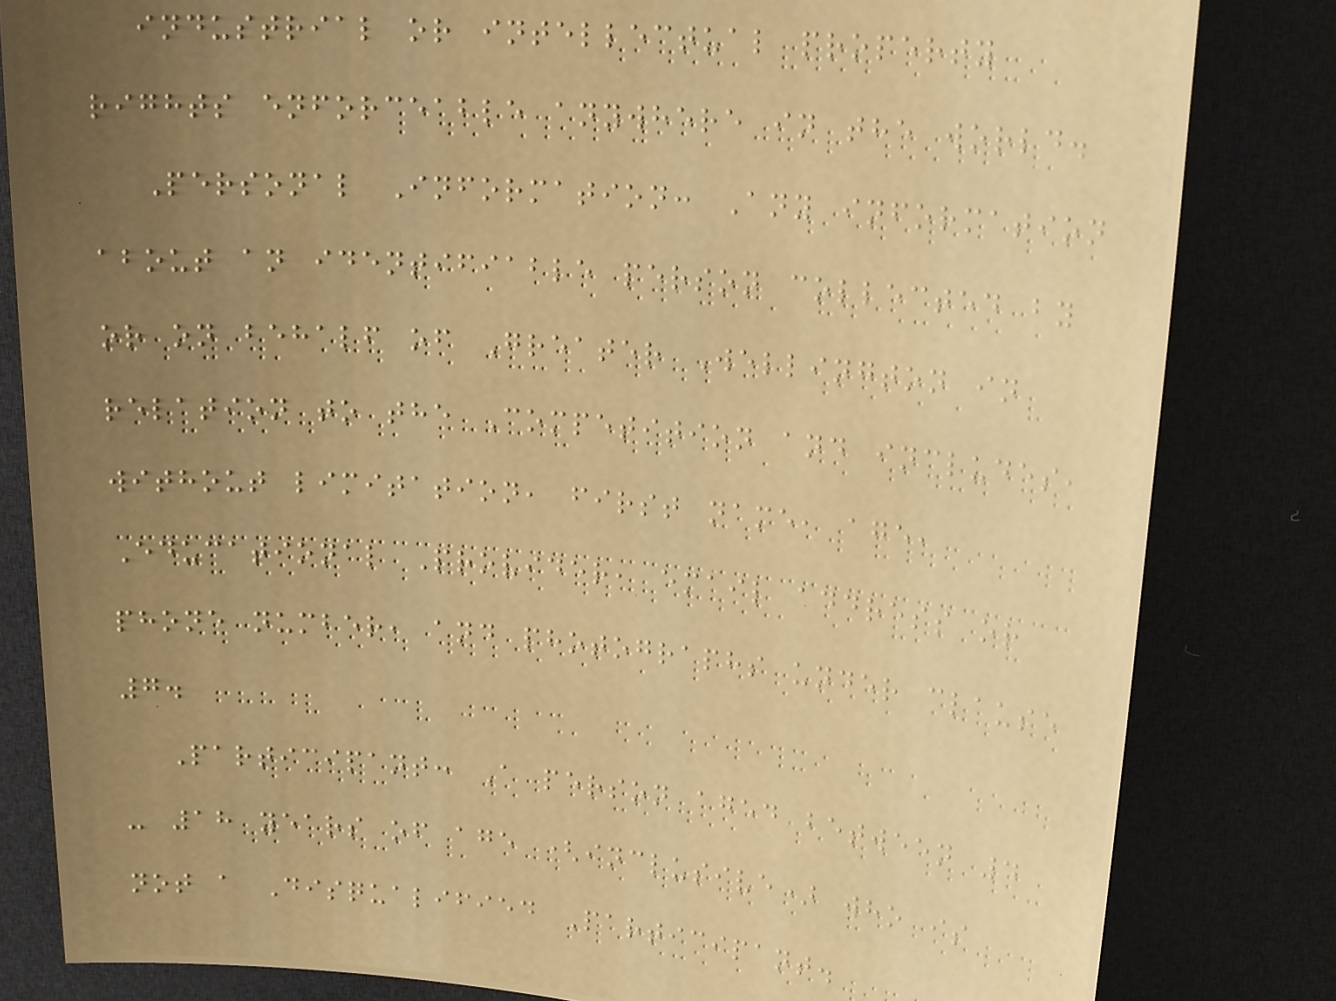industrial or intellectual property
rights enforceable anywhere in the world.
Personal Information: Any information
about an identifiable person collected by
or on behalf of Greater Wellington in
relation to the Competition and includes,
without limitation, first name, age,
Educational Provider, email address or
phone number, and photographs under clause
7.
Participant: A person aged between 4
- 18 years of age (inclusive) who is
not a Disqualified Participant.
